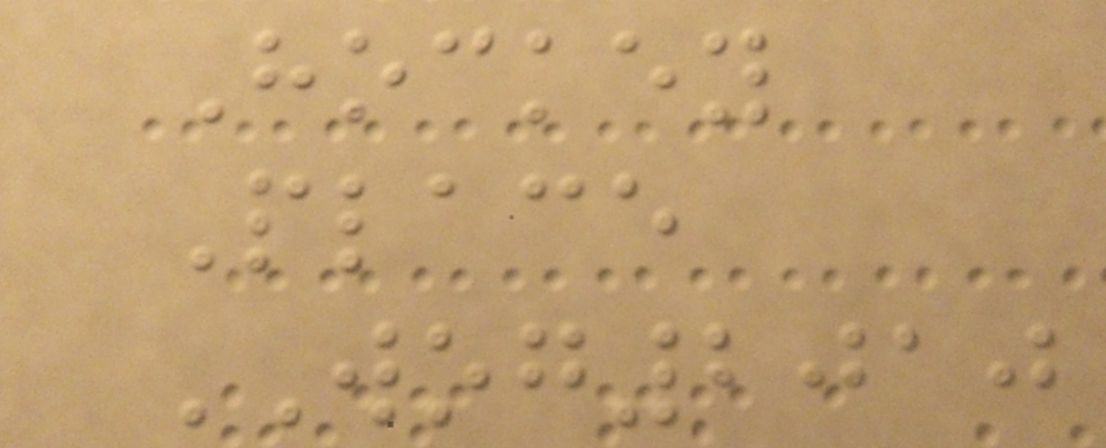Hockey
Place
WOG2010
